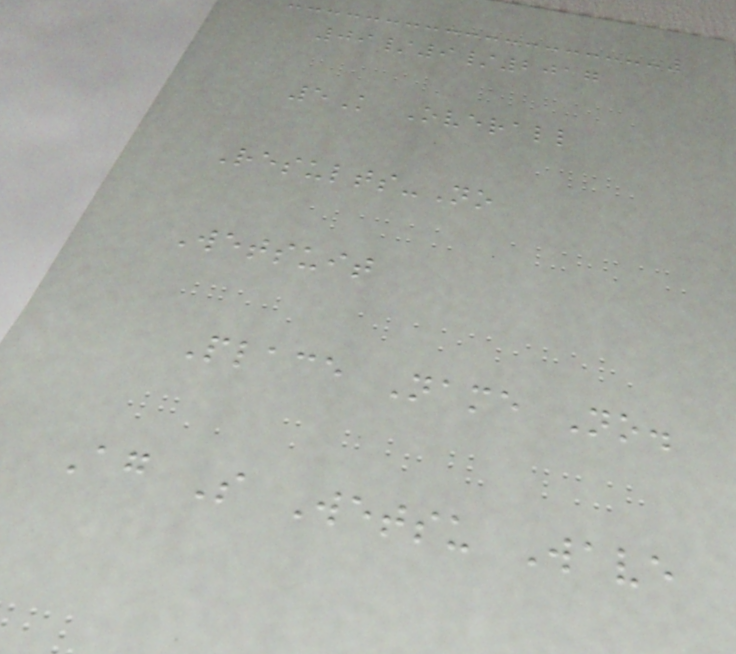09/9/2017
5K Overall
Results-No
Wetsuit
Place Name No.
Ag S Wetsu Wave
